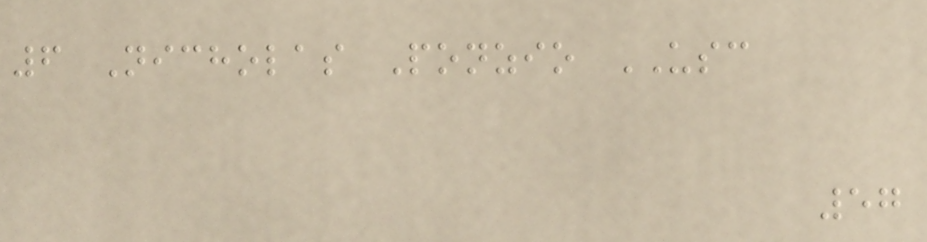6 Nicholas Ponzio USC
57
